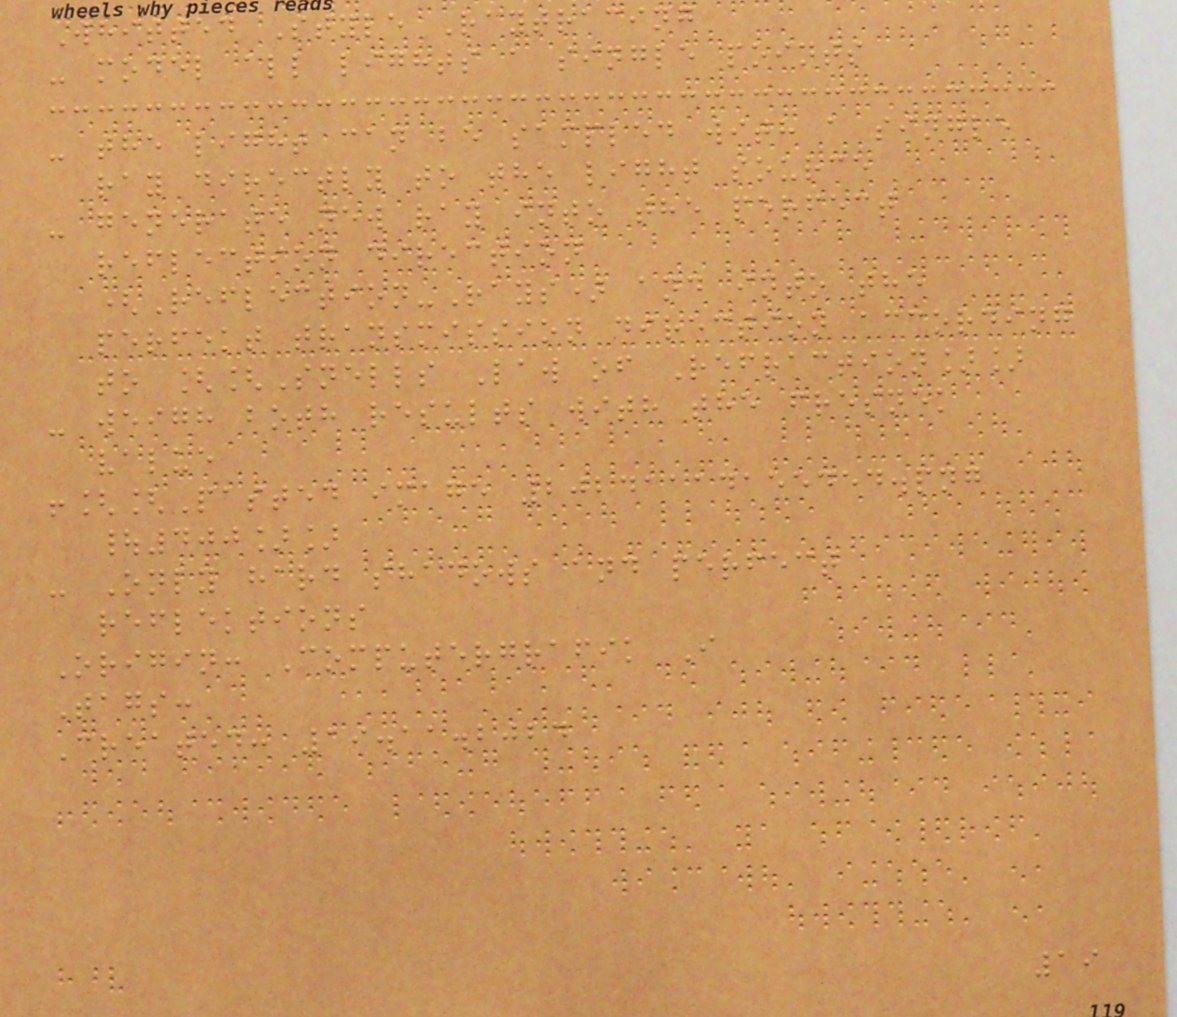Whitted Style Raytracing
- model all lights a single points
- the light can be sampled with a single
ray directly to the light source
- generate new ray into the perfect
reflection direction
(Reflection-Rays) and into the
perfekt transmission direction according
to [[Snells Law of Refraction]]
- weigh both results with the fresnek
value
![[Pasted image 20241114155454.png
|400]]
- Only hard shadows and perfect
reflektions
Origin: Computergrafik I
Tags:
Created: 19.11.2024
19
